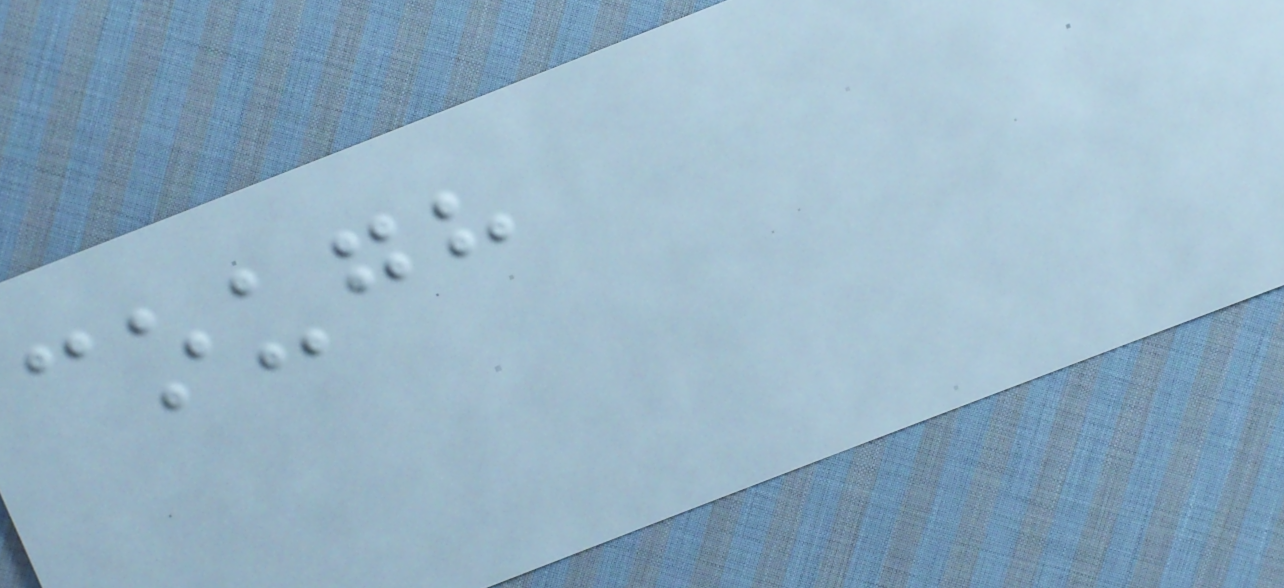cough
